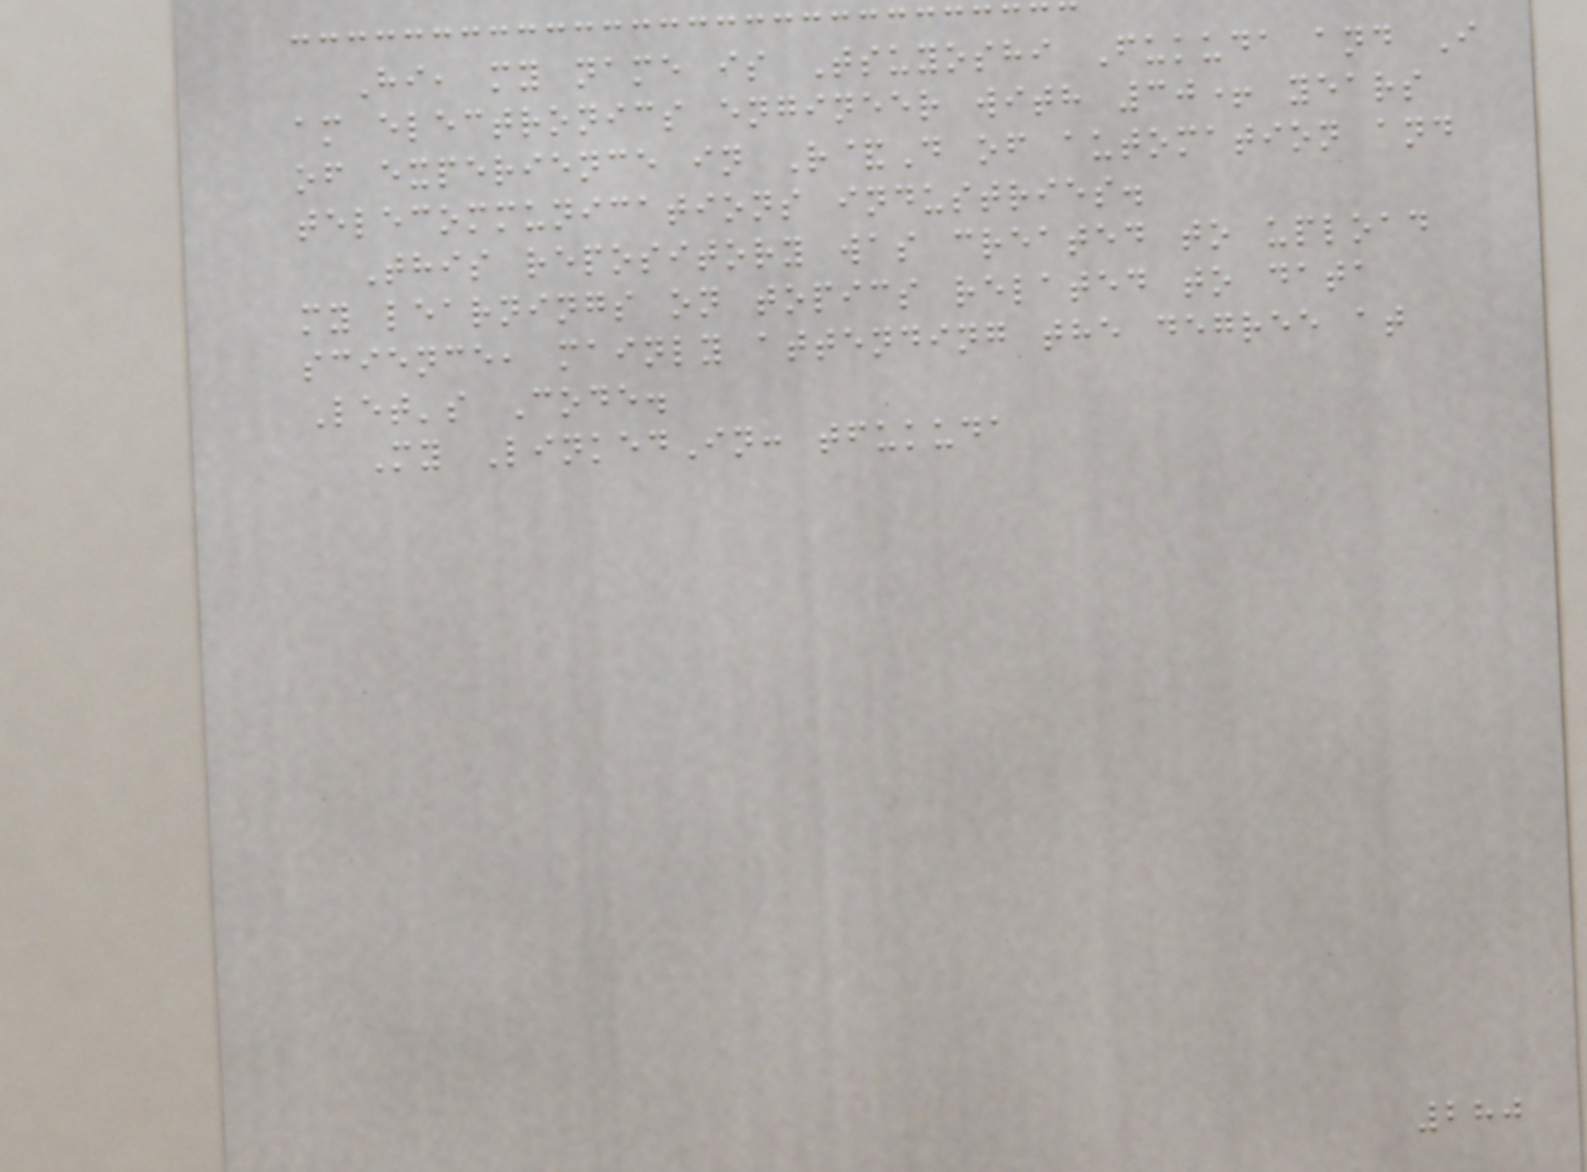Hi, my name is Tsuyoshi Fukuda and I
am electronics engineer with 30+ years
of experience in R&D of automation and
telecommunications industries.
This repository was created to upload
my learnings on topics related to data
science, mainly attending the degree at
Let's Code.
My LinkedIn: tfukuda
280
